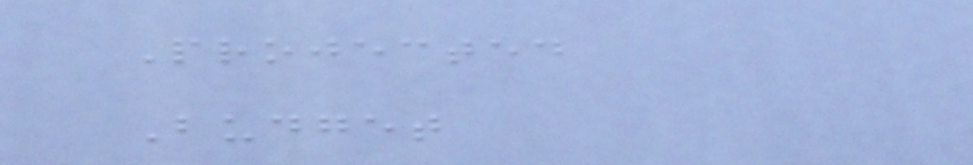Projected
Budget
